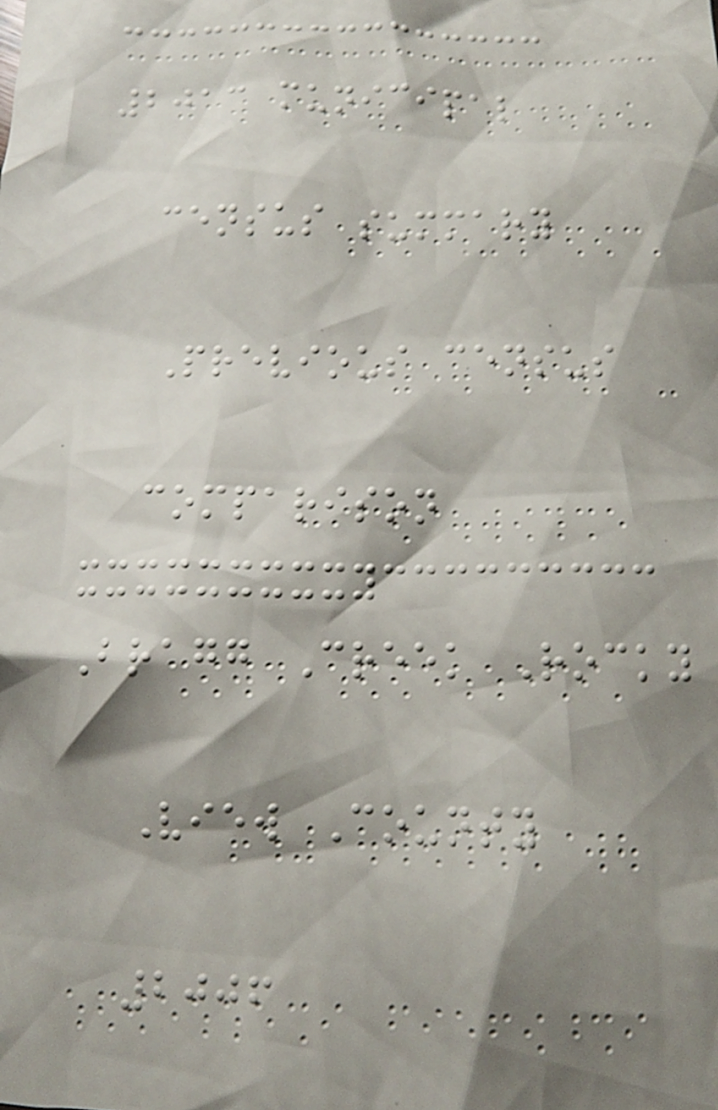2013 municipal
census summary
Previous census
comparison
Bragg Creek Rocky
View County
2006
